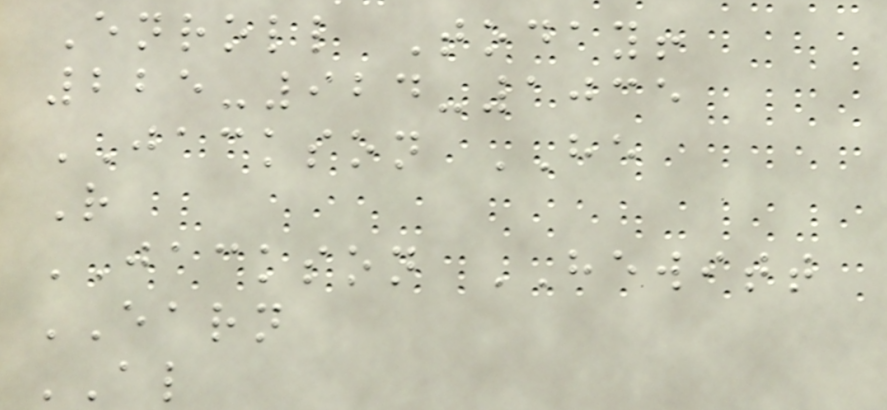Enroll Today!
225-924-1035
JACKSON HE
R
JACKSON HEWITT
EARN
AL
